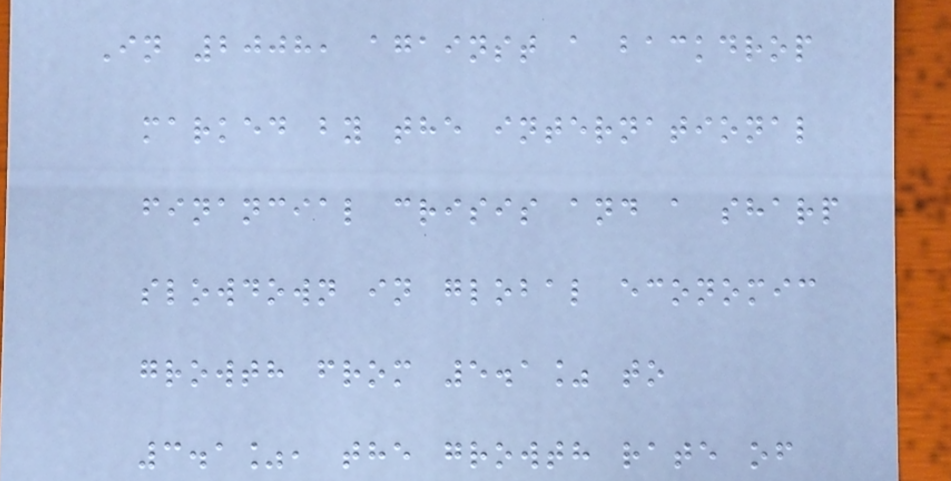In 2008, against a backdrop
marked by the international
financial crisis and a sharp
slowdown in global economic
growth from 5.1% to
3.1%, the growth rate of
